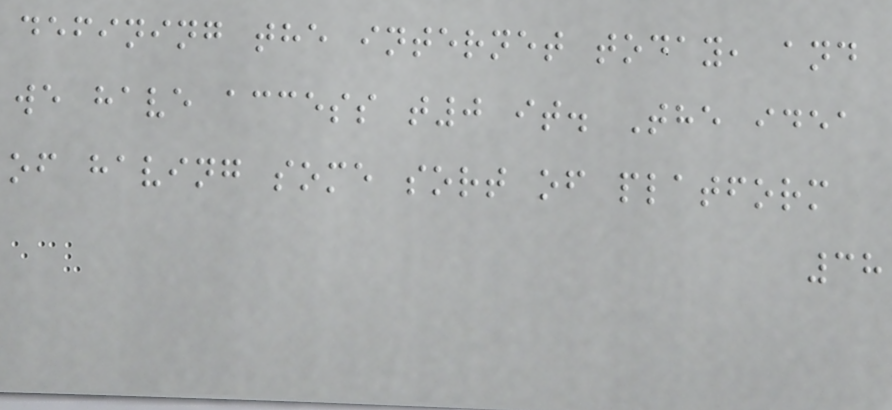defining the internet today, and
we have access t0 it. The idea
of having some sort of platform
38
